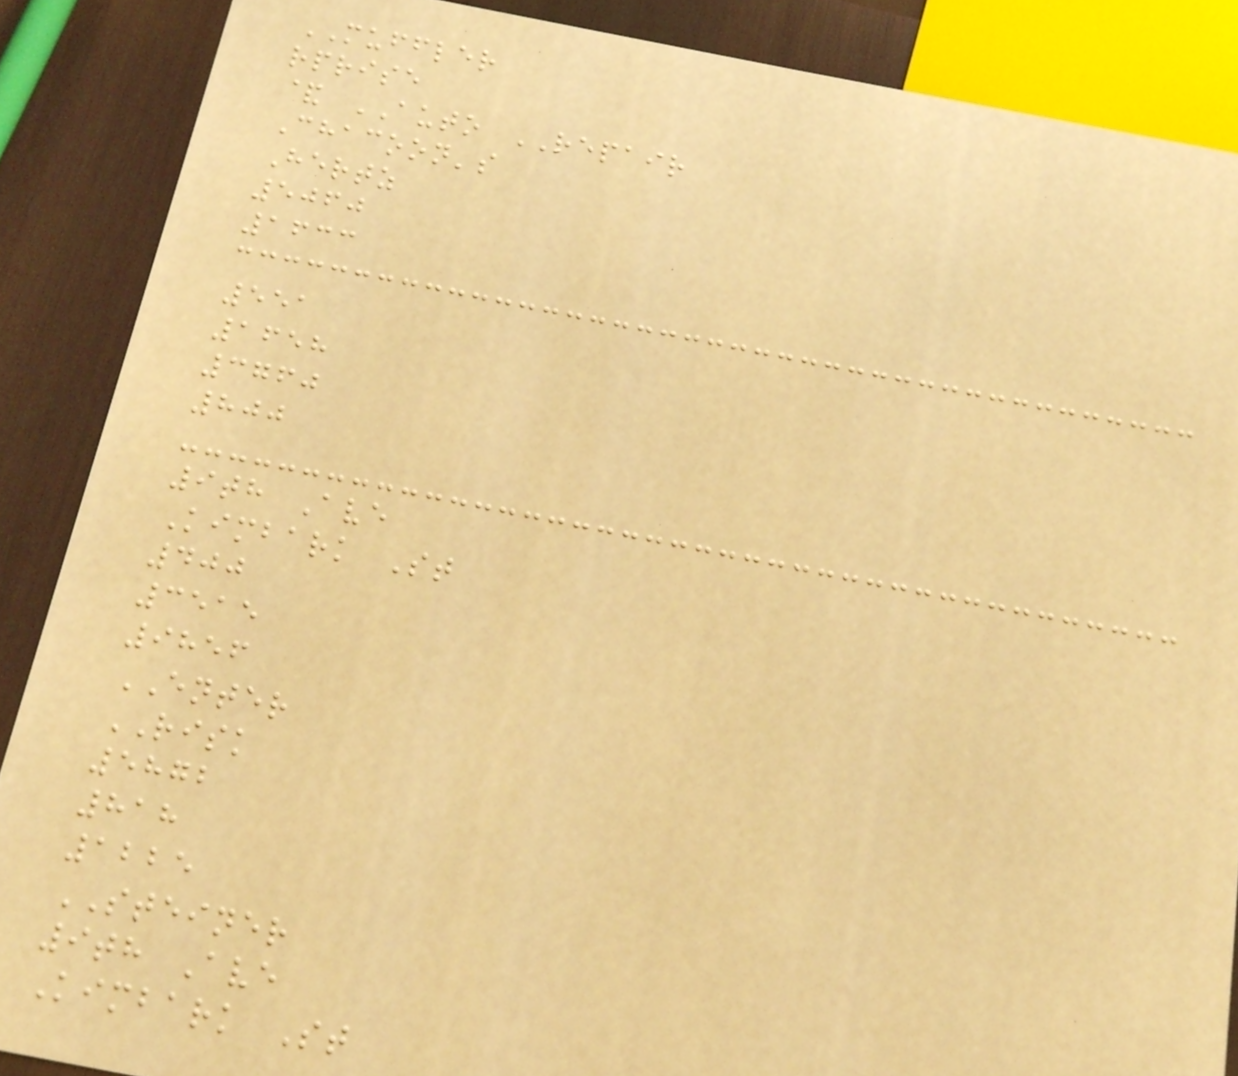MUFFLER
rprise
& AUTO REPAIR
Chacoon's
Hertz
5060
1633
551
1658
3760
800
9th Ave
Kimbark St
400
3515
9856
ENTER
RISK
5872
818
1225
STEINER
9th Ave
Kimbark St
